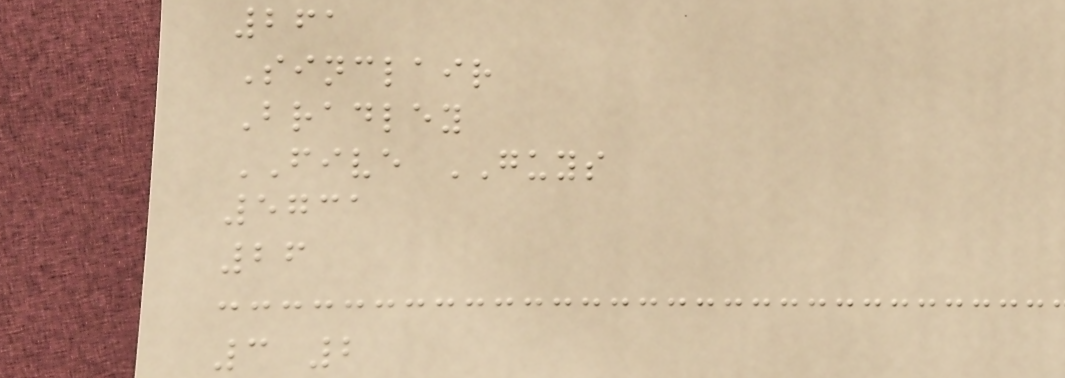261
Sinclair
Bradley
FIVE GUYS
5731
26
3 2
